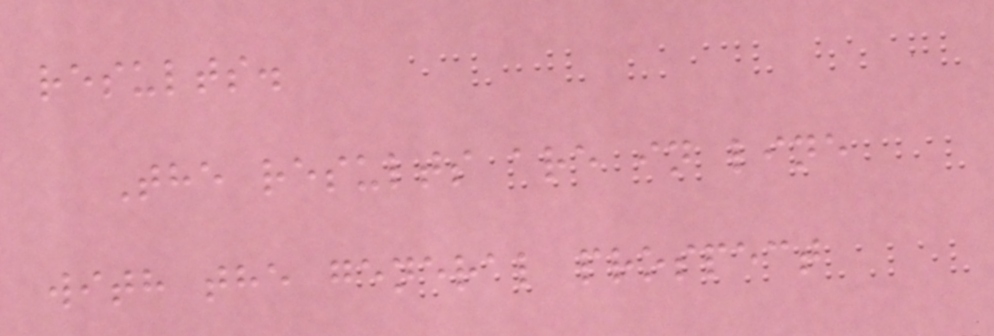results.
The results are in line
with the general prospect
